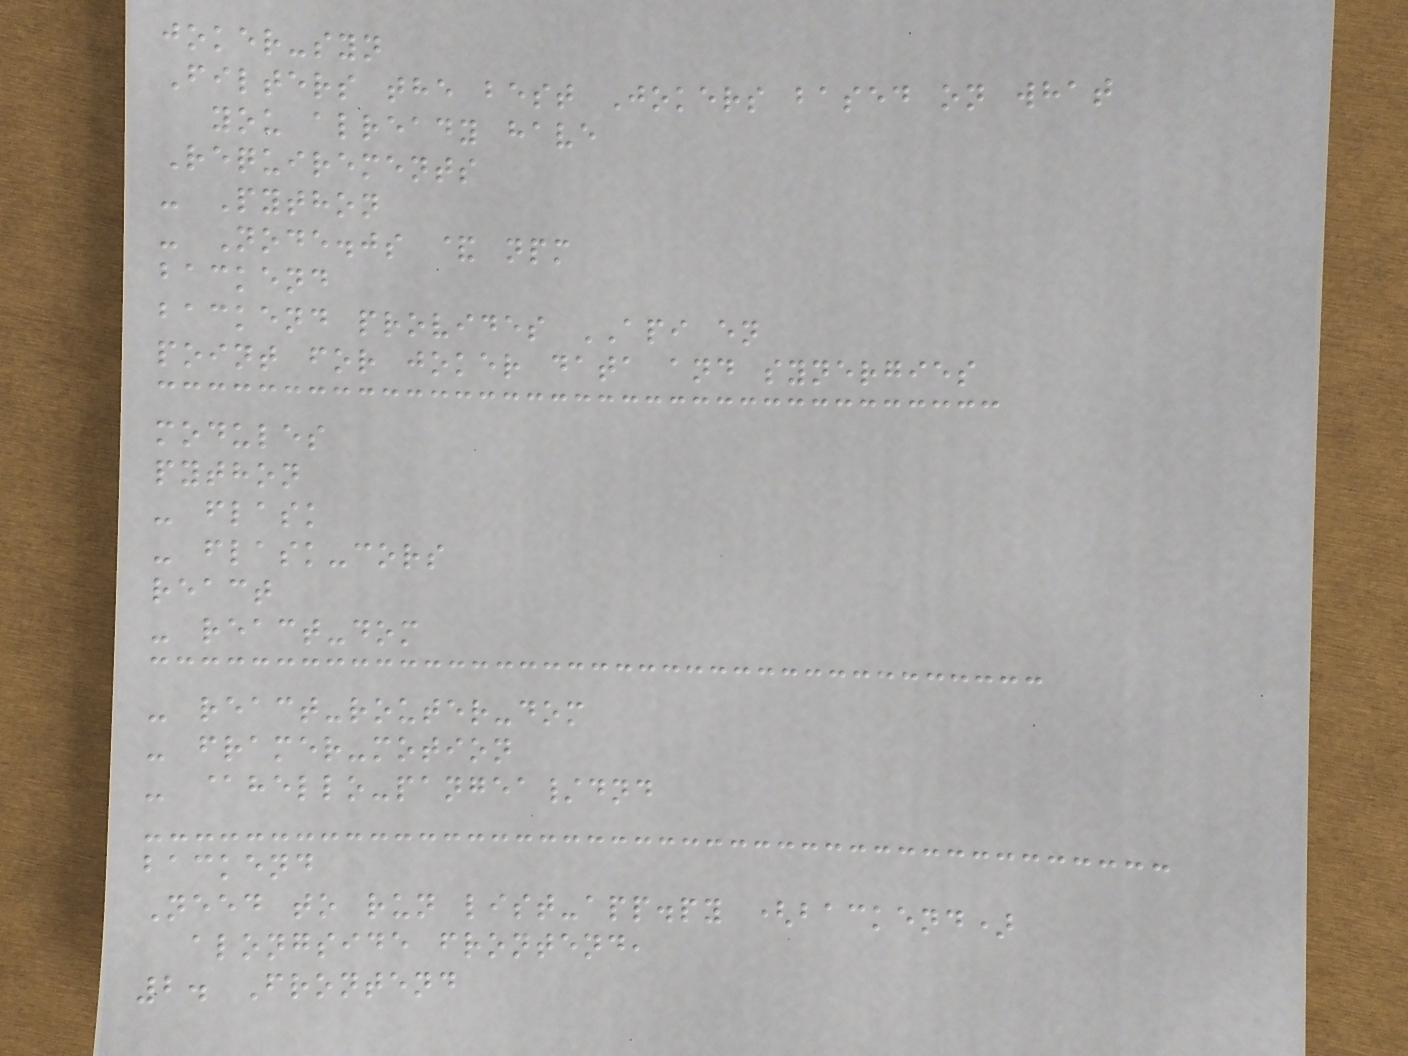joker-syn
Filters the best Jokers based on what
you already have
Requirements
- Python
- Node.js & npm
backend
backend provides API en
point for joker data and synergies
modules
python
- flask
- flask-cors
react
- react-dom
- react-router-dom
- framer-motion
- @hello-pangea/dnd
backend
Need to run list-app.py (backend)
alongside frontend,
2. Frontend
